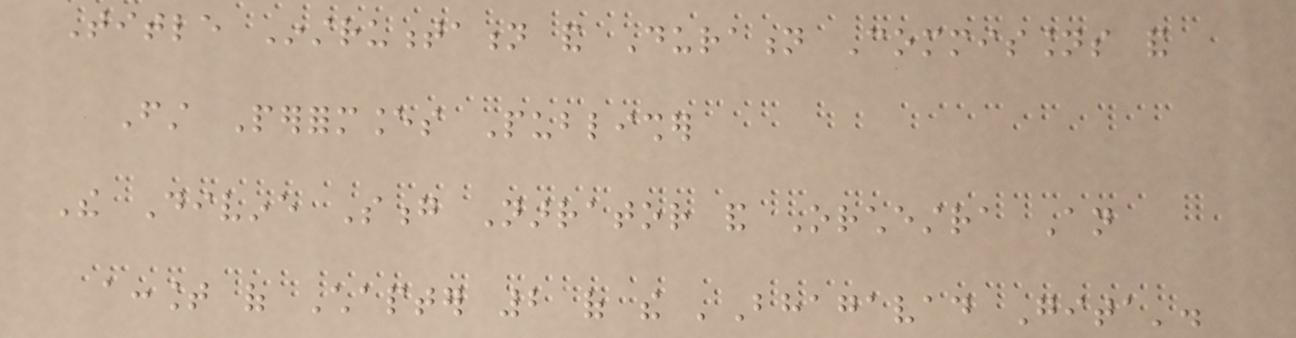Title Instrumentation and Duration Commissions and
First Performances Publisher
The Divine Song Narrator and Orchestra An
account of Chapter 2 of the 'Bhagavad Gita'.
